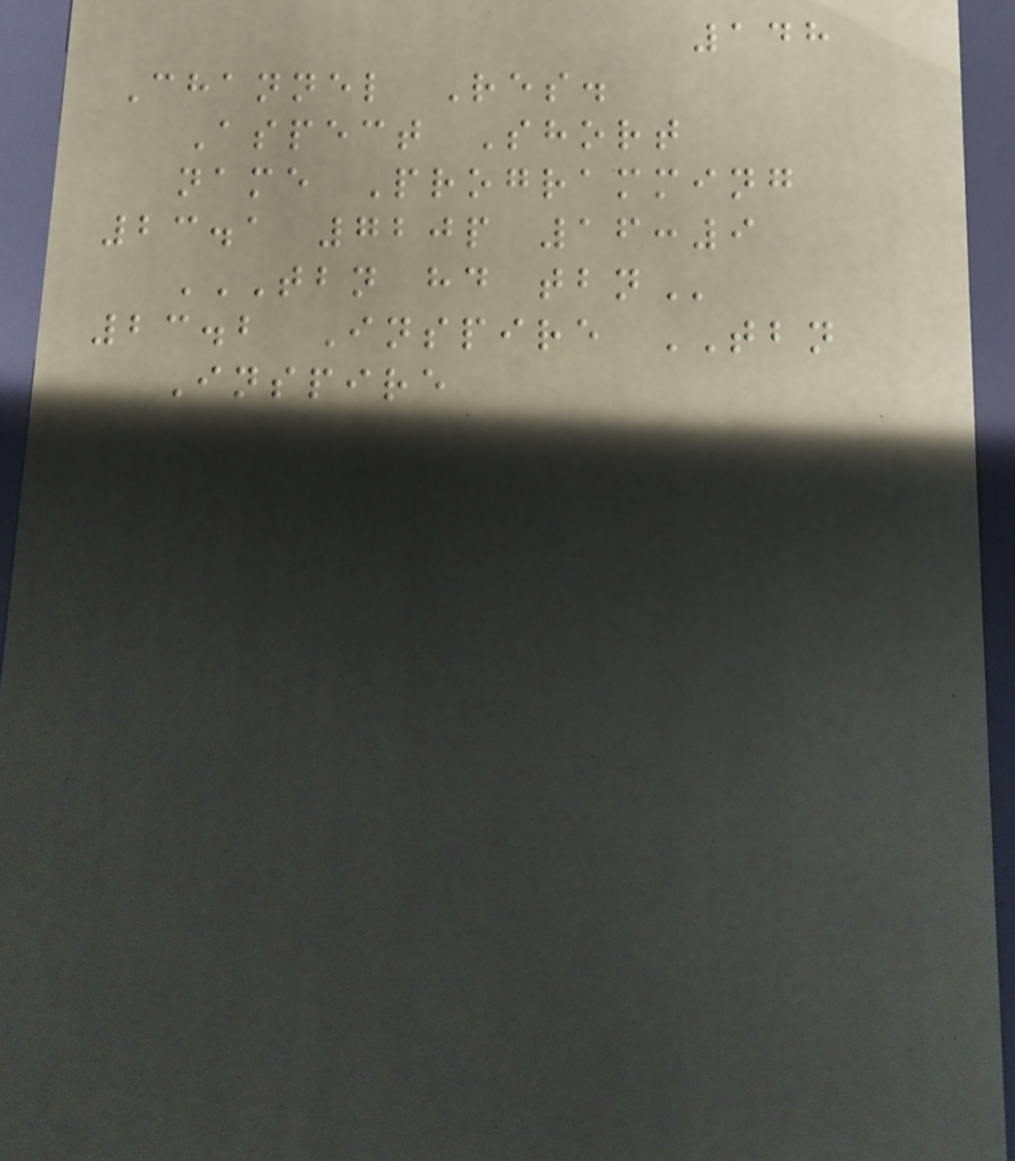148
Channel Res.
Aspect Short
name Programming
23.1 720p 16:9
TBN HD TBN
23.2 Inspire TBN
Inspire
